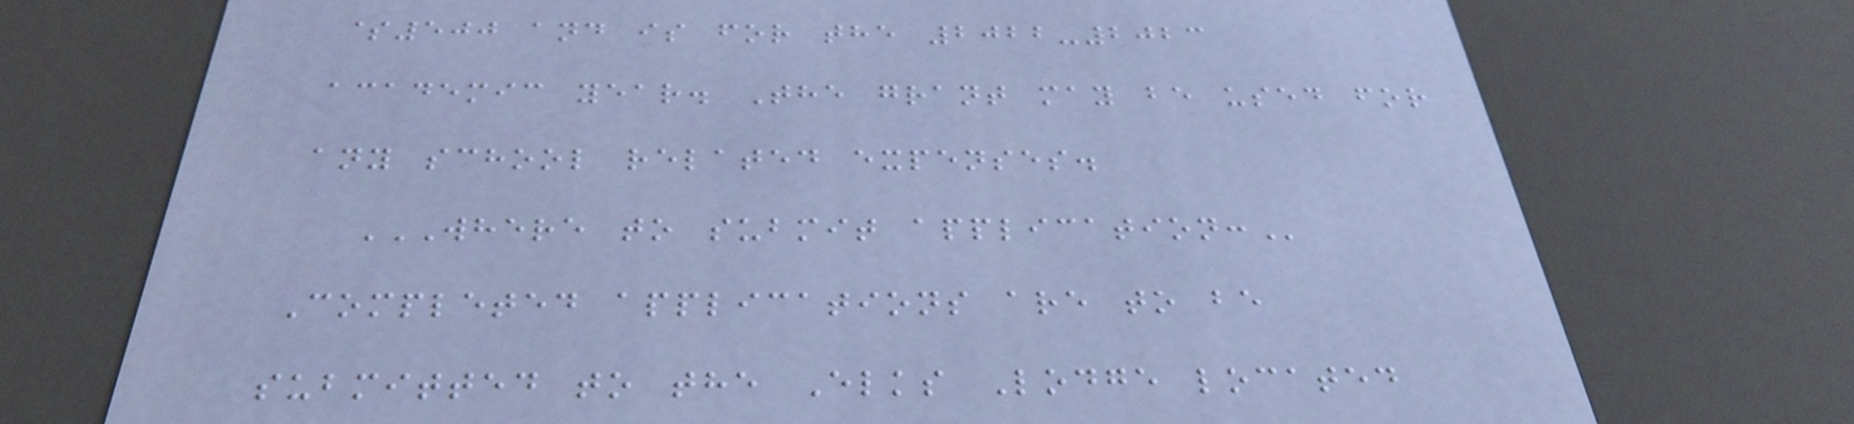$500 and is for the 2022-2023
academic year. The grant may be used for
any school related expenses.
WHERE TO SUBMIT APPLICATION:
Completed applications are to be
submitted to the Elks Lodge located
